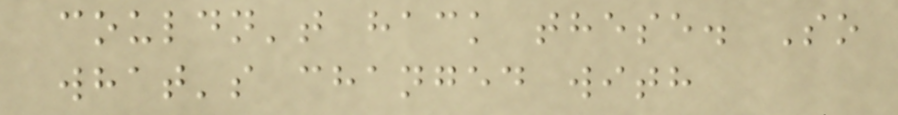couldn't hack these. So
what's changed with
